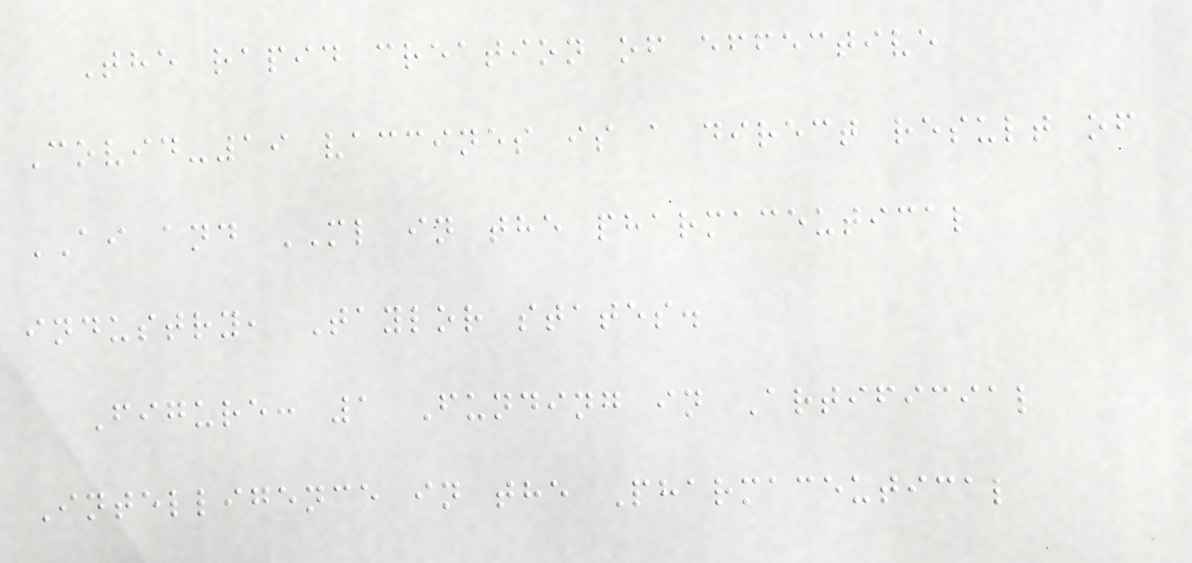The rapid creation of effective
Covid-19 vaccines is a direct result of
AI and ML in the pharmaceutical
industry, Taylor states.
Figure: 1 Funding in Artificial
Intelligence in the Pharmaceutical
